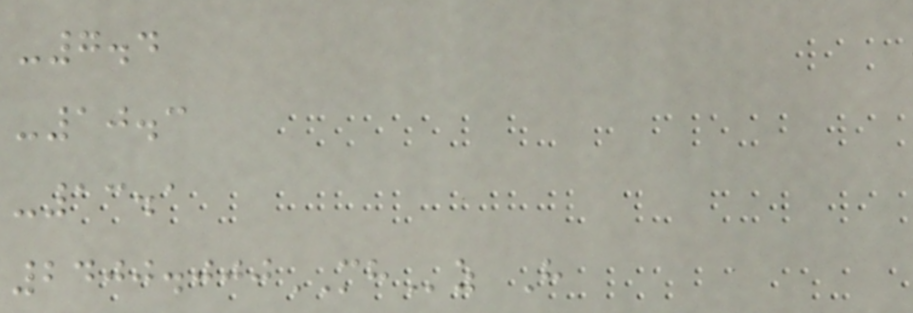-7.4
-10.3
-13.1
2400.000MHz H
